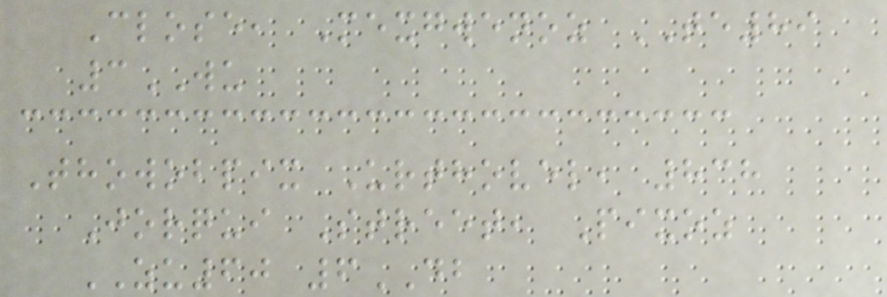Close, Mexgwenoz TE89
3WU
Thowobpix Urthovel, 838
Jorqui Street, Pixoz
ZU60 6DB
